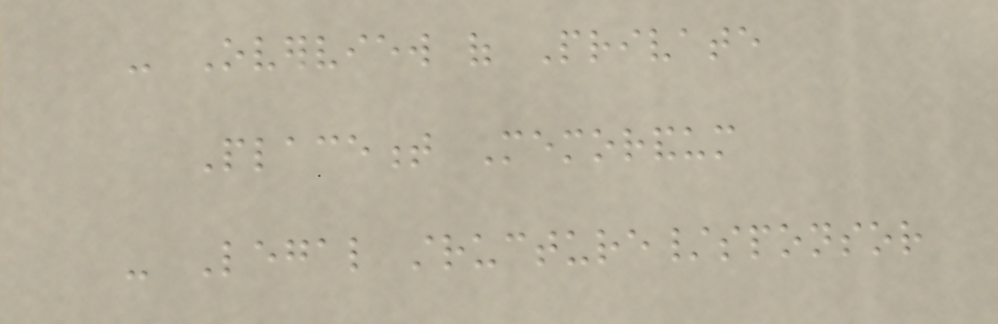- Overview of Private
Placement Memorandum
- Legal structure/sponsor
